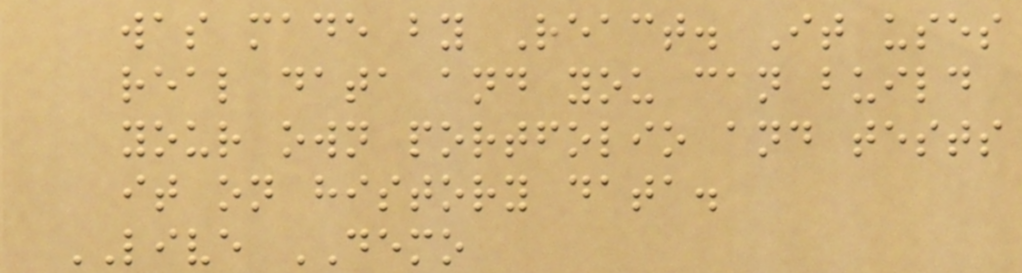was made by React. It uses
real data and you can build
your own portfolio and tests
it on history data.
LIVE DEMO
